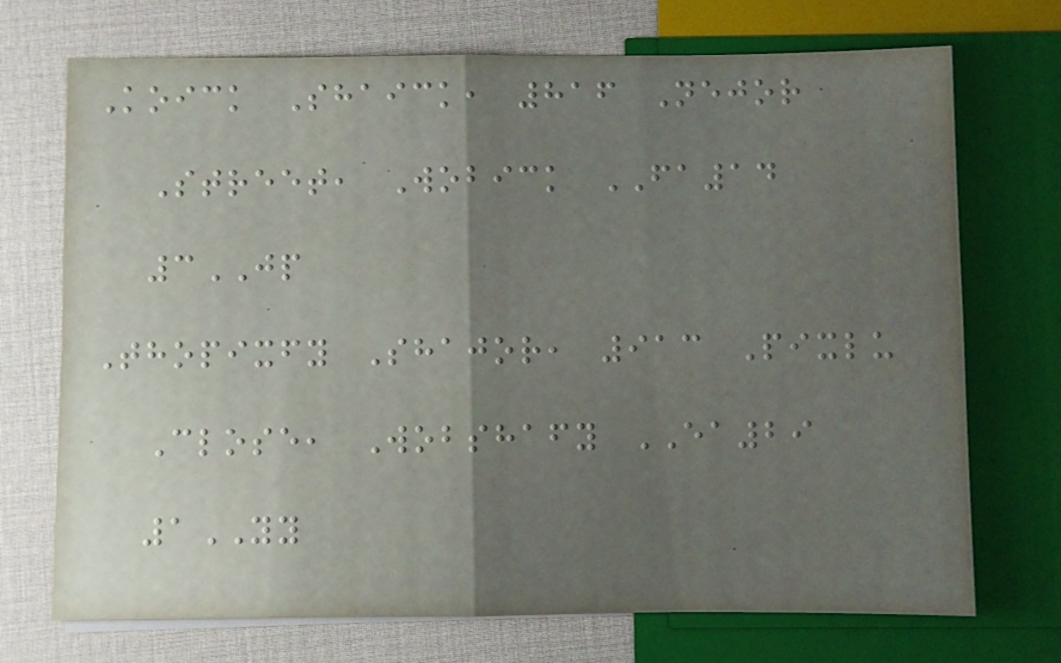Koick Shaick, 816 Nejor
Street, Wobick FA14
3JP
Thopixfy Shajor, 913 Pixlu
Close, Wobshafy EA29
1YY
